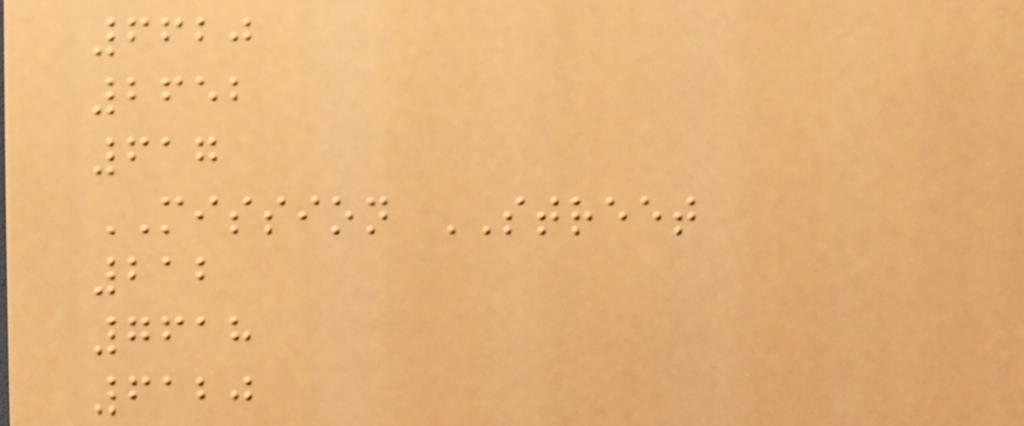6620
2652
617
MISSION STREET
212
7618
6120
